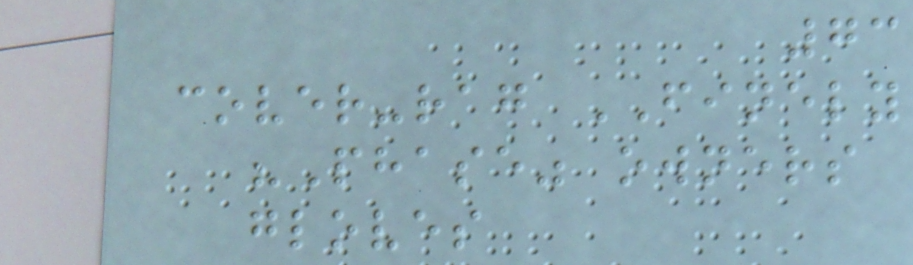73
cover-rag FINELY
"Phase" owners
gloves
